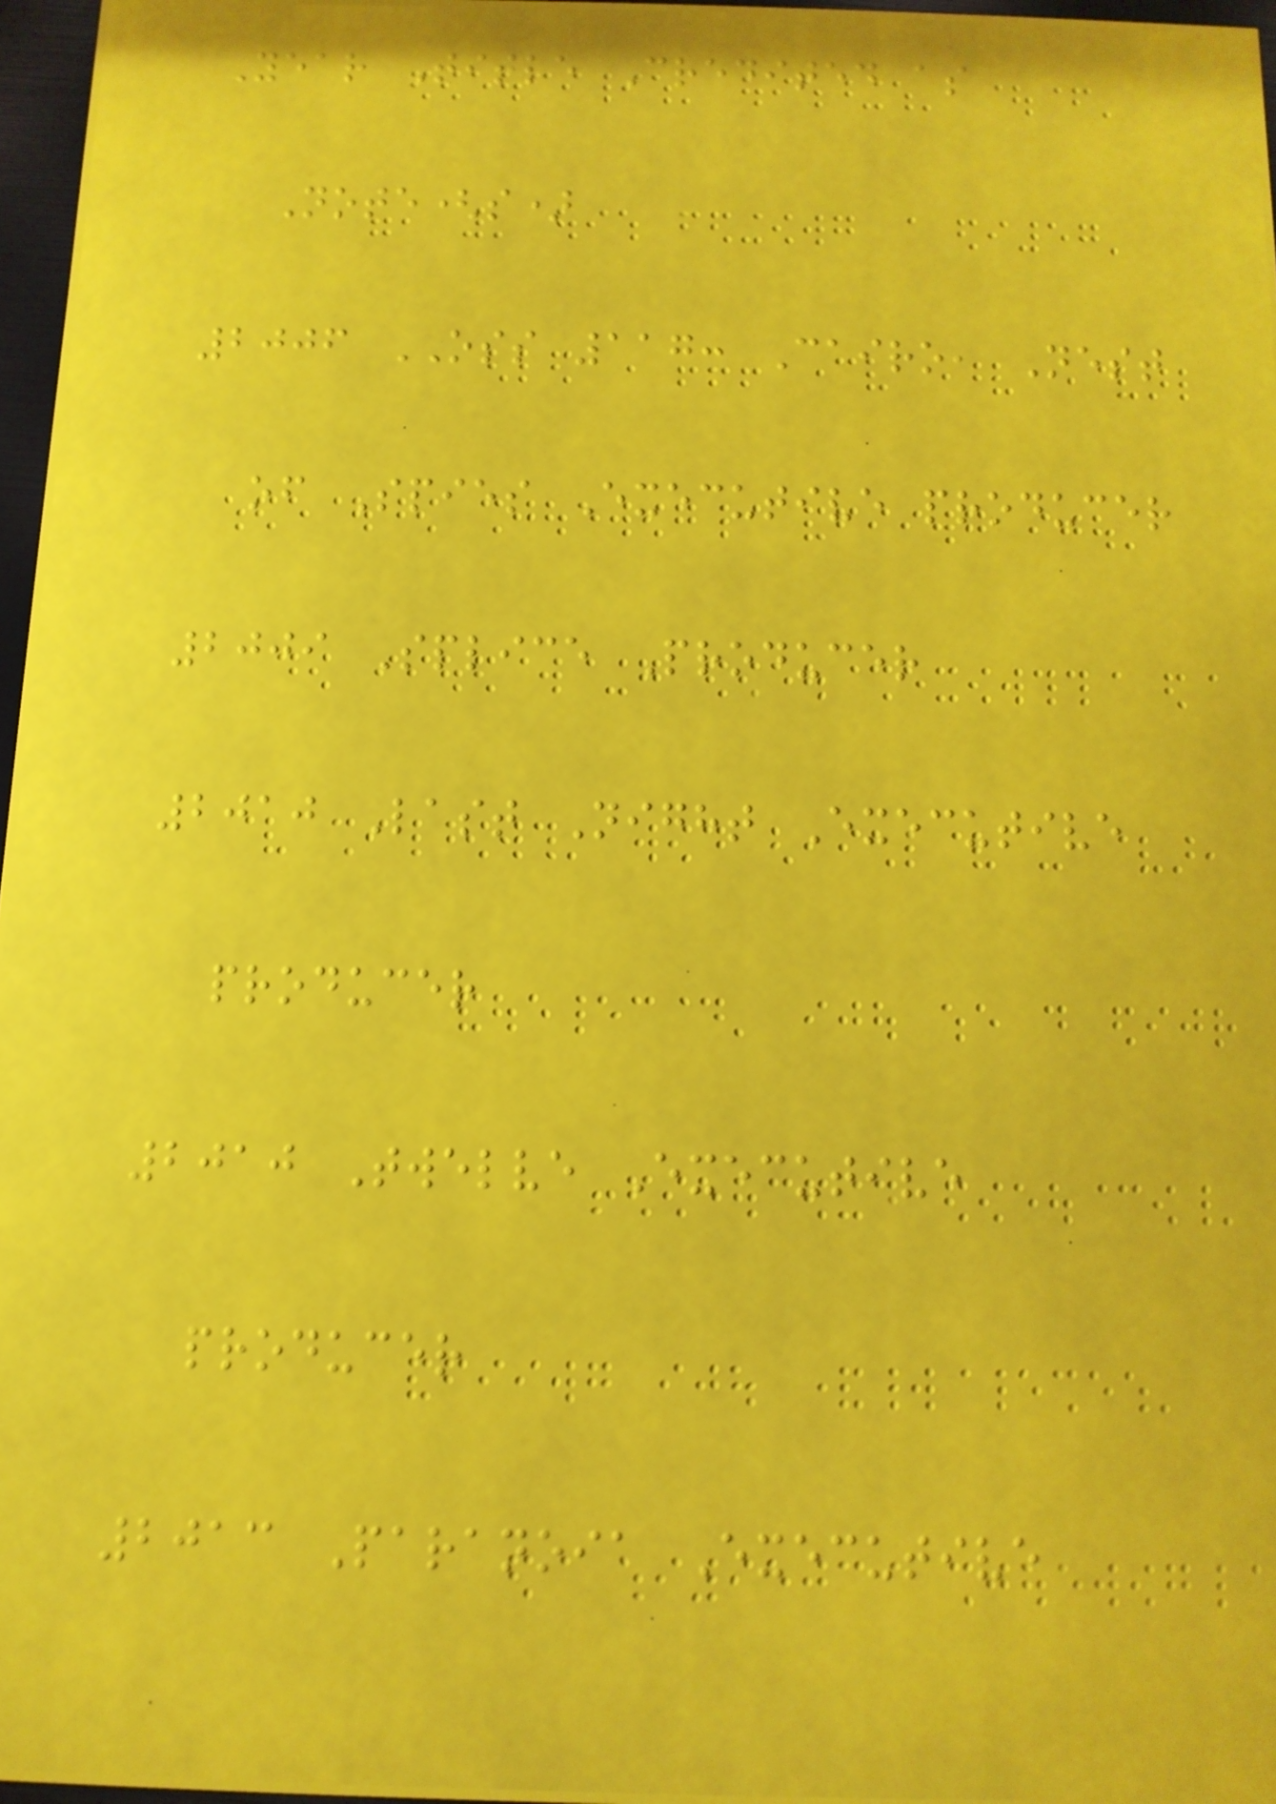Year Title Credited as
Note(s)
2006 OSS 117: Cairo, Nest
of Spies Executive producer
2009 Splice Producer
2010 Last Night Executive
producer
2010 Twelve Executive
producer
2013 Paranoia Executive
